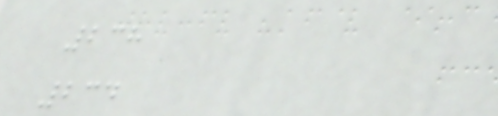238
234
